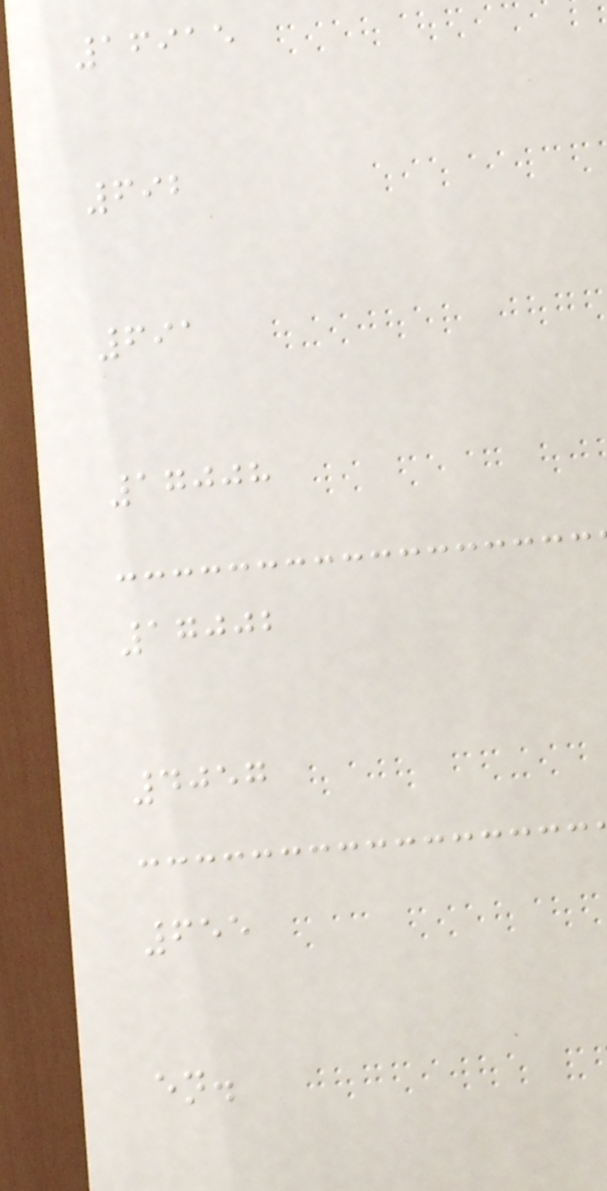16915
692
691
17008
17002
4057
655
en.
